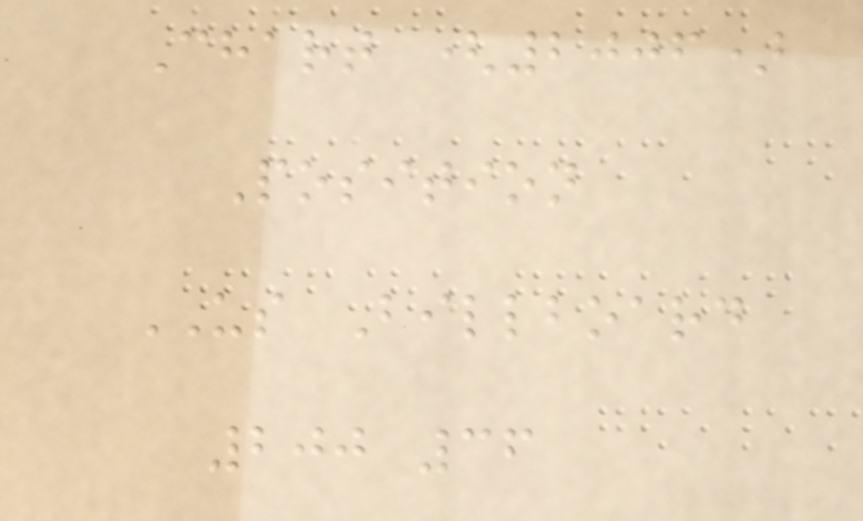Chart (2006)
Position
US Billboard
200 36
